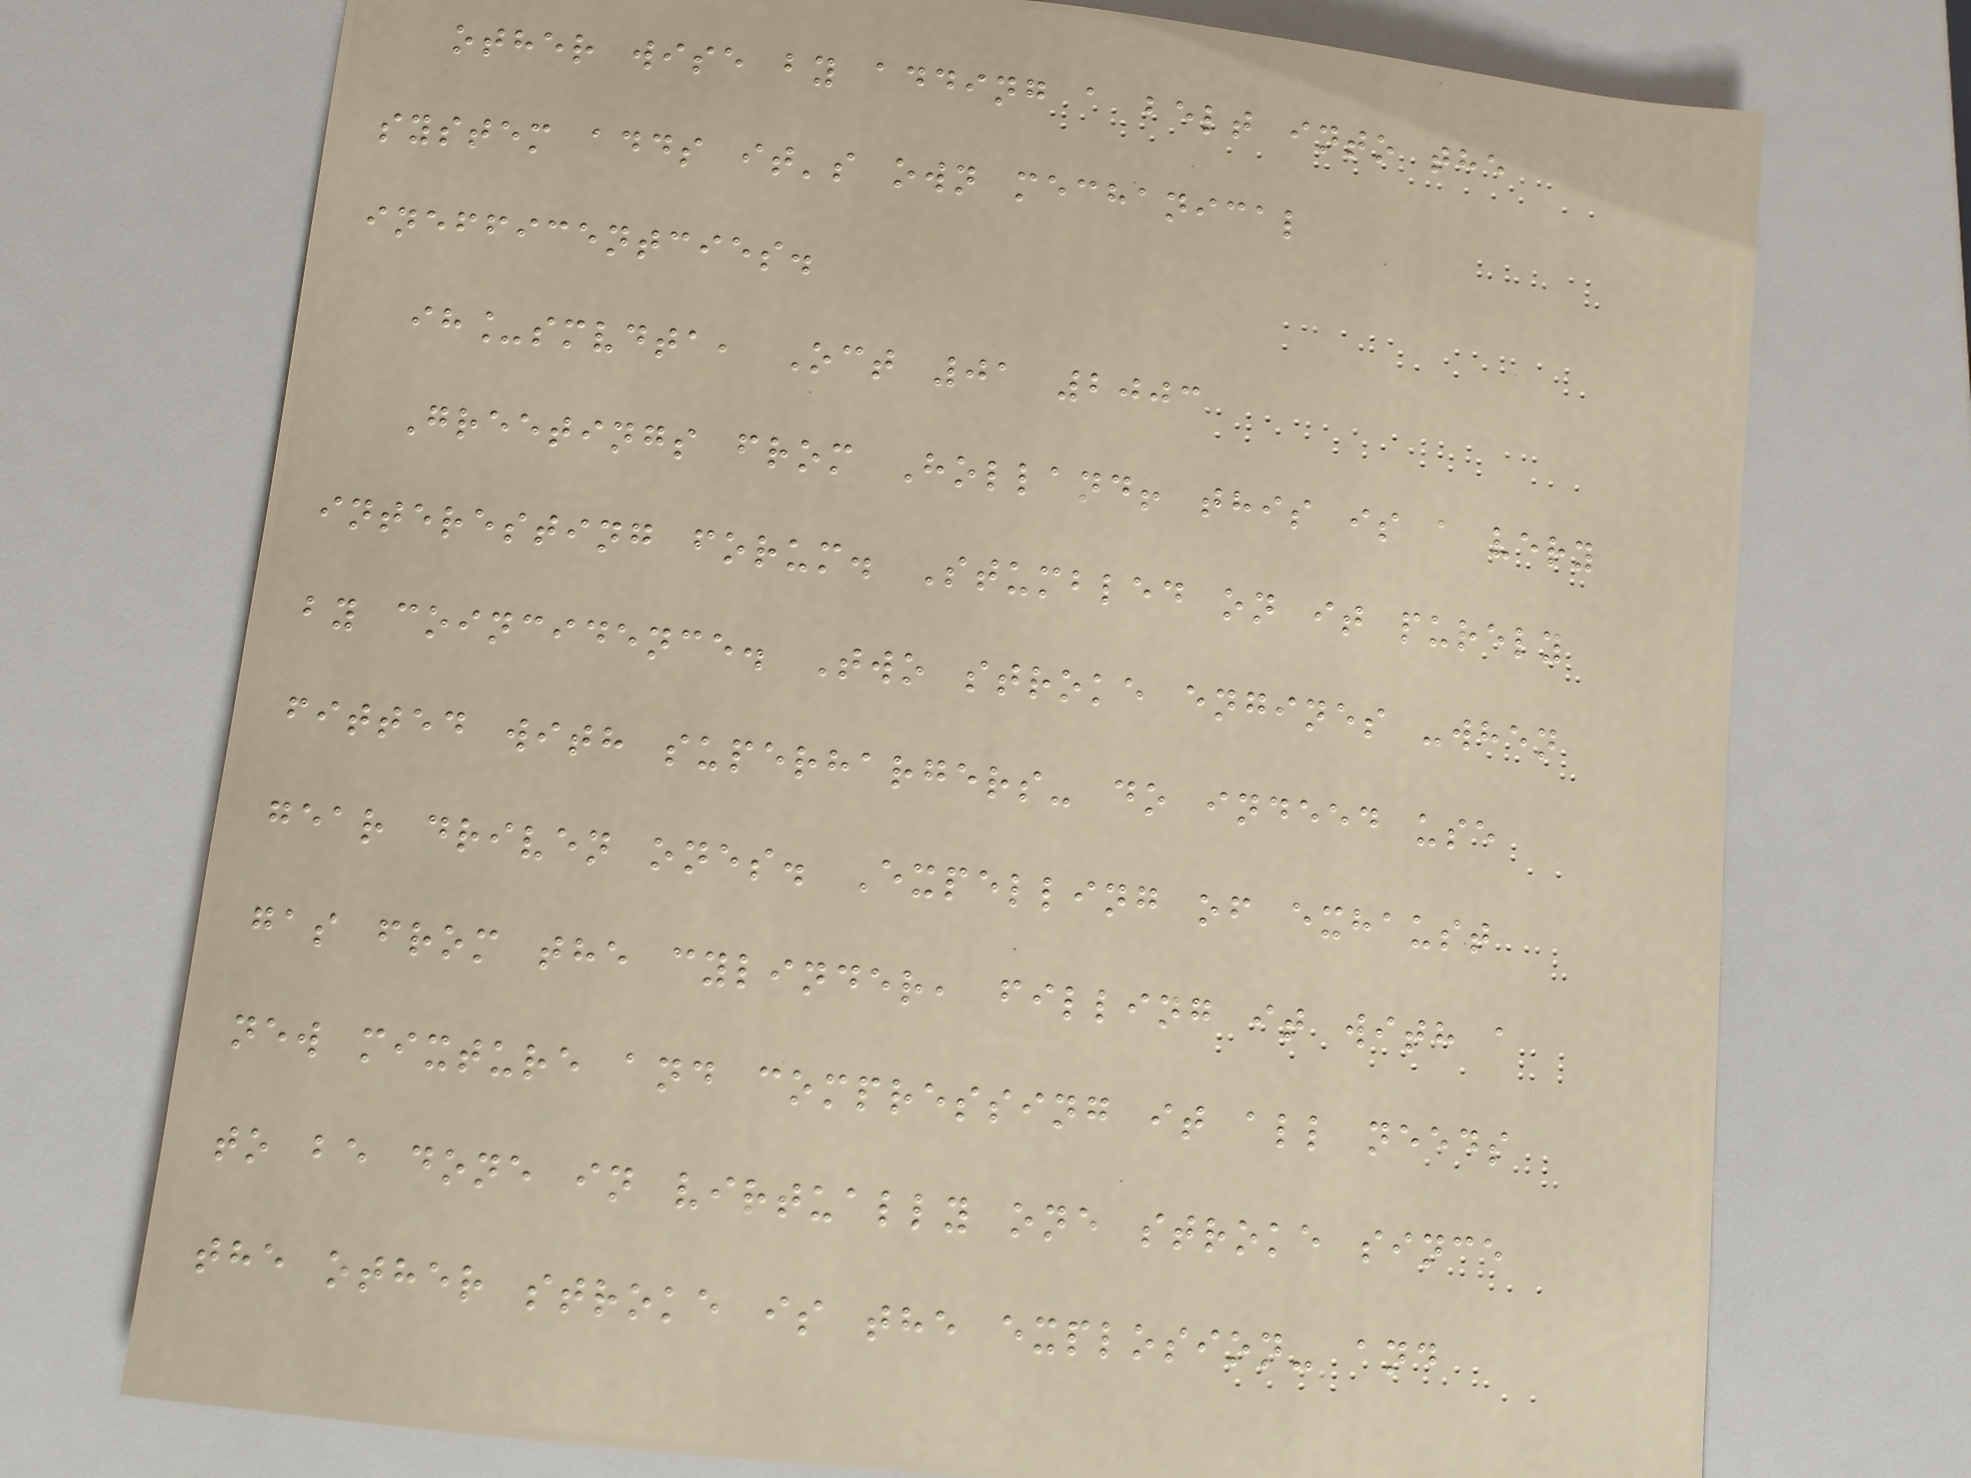other wise by adding a belt into the
system adds it's own mechanical
inefficentcies.
ih_smvdta, Oct 01 2003
Greetings from Holland! this is a very
interesting forum. Stumbled on it purely
by coincidence. Two stroke engines -when
fitted with superhargers- do indeed use
gear driven ones. Expelling of exhaust
gas from the cylinder, filling it with a
new mixture and compressing it all needs
to be done in virtually one stroke since
the other stroke is the explosion- and
